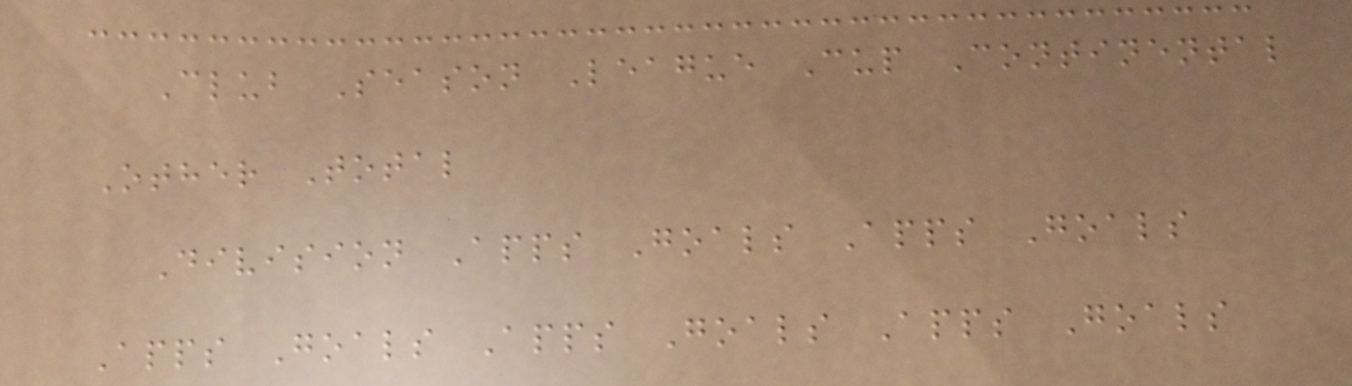Club Season League Cup Continental
Other Total
Division Apps Goals Apps Goals
Apps Goals Apps Goals Apps Goals
